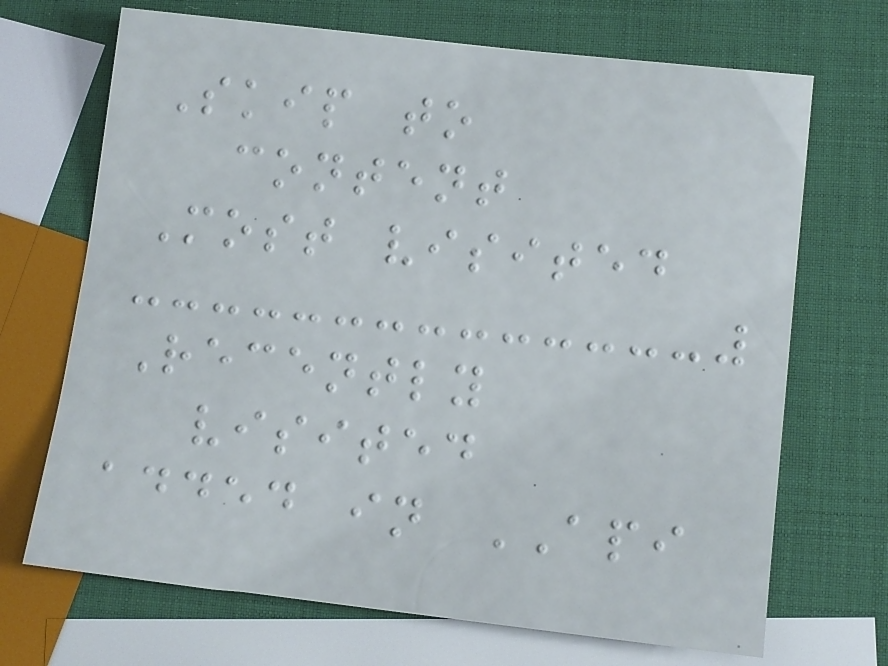Skip to
content
Most visited
Recently
visited
added in API
